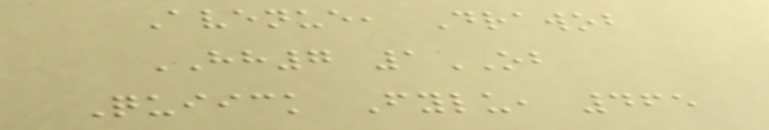Avenue, Drawob
HH7 1OB
Quiick Fylu, 465
